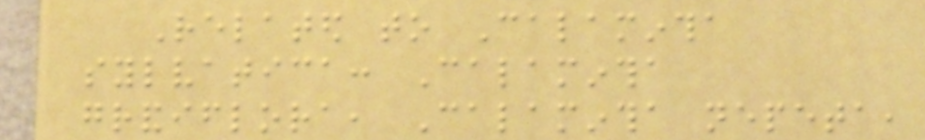Related to Calamintha
sylvatica: Calamintha
grandiflora, Calamintha nepeta,
